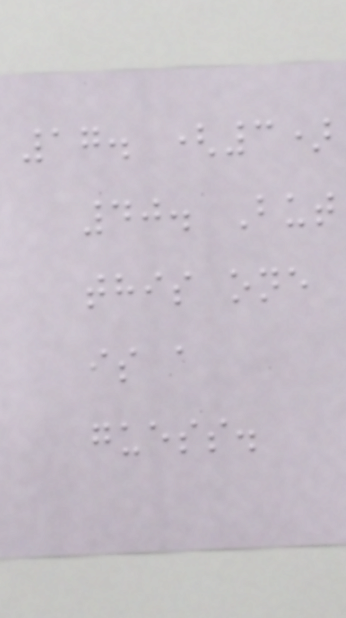17. (3)
40. But
this one
is a
guess.
